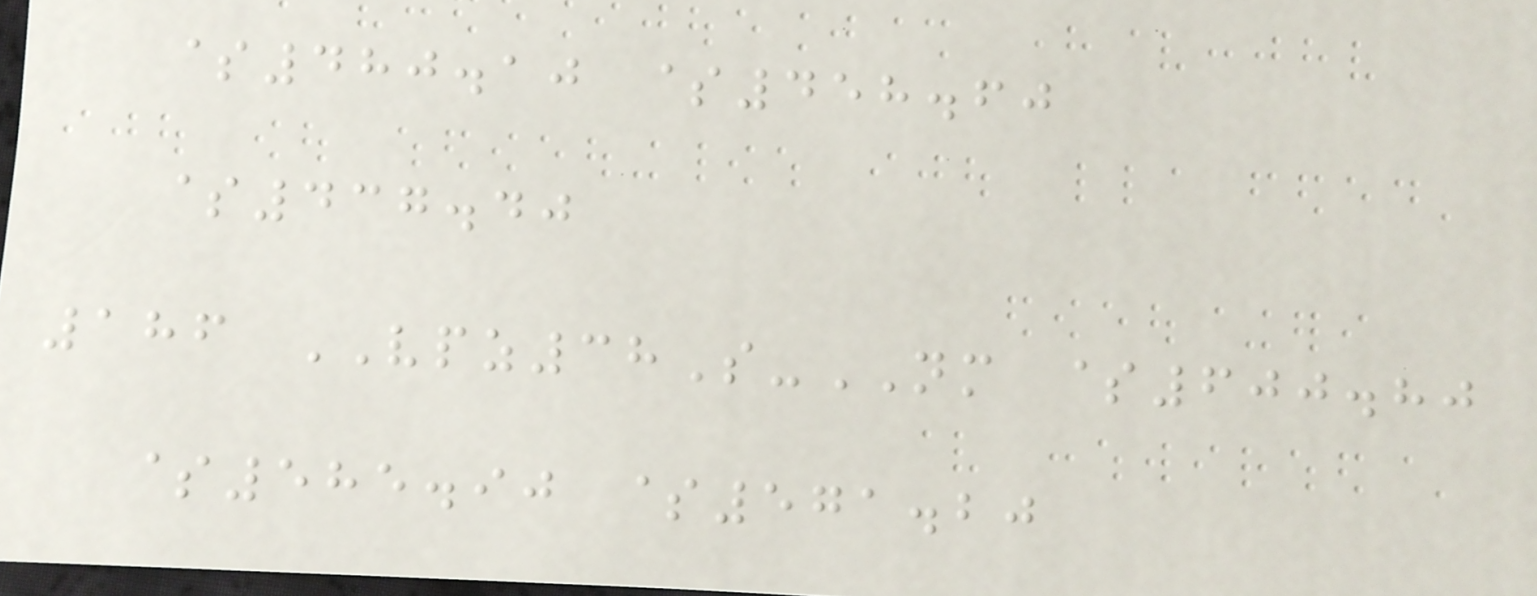$480.10 $458.60
$437.40
186 VPZ38S-NM $600.80
$585.90 $571.20
